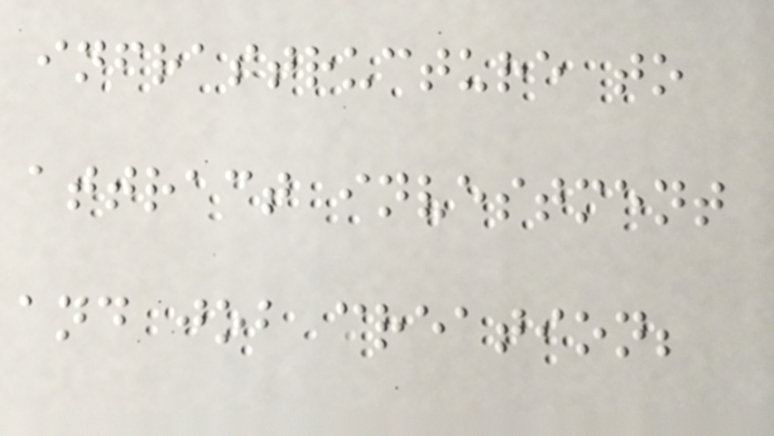infrastructure to
attract investment
and job creation;
